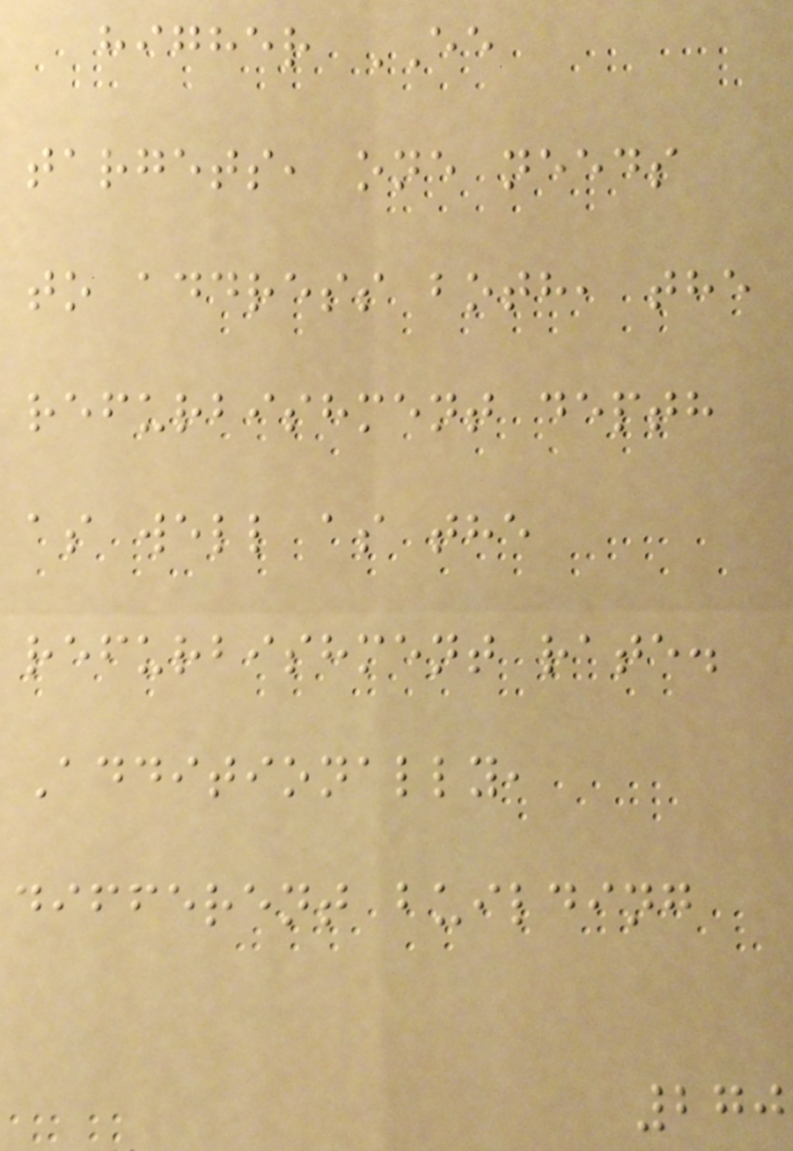higher EE
targets, one needs
to address both, the
refurbishment depth
as well as the
refurbishment rate.
Additionally,
different building
270
